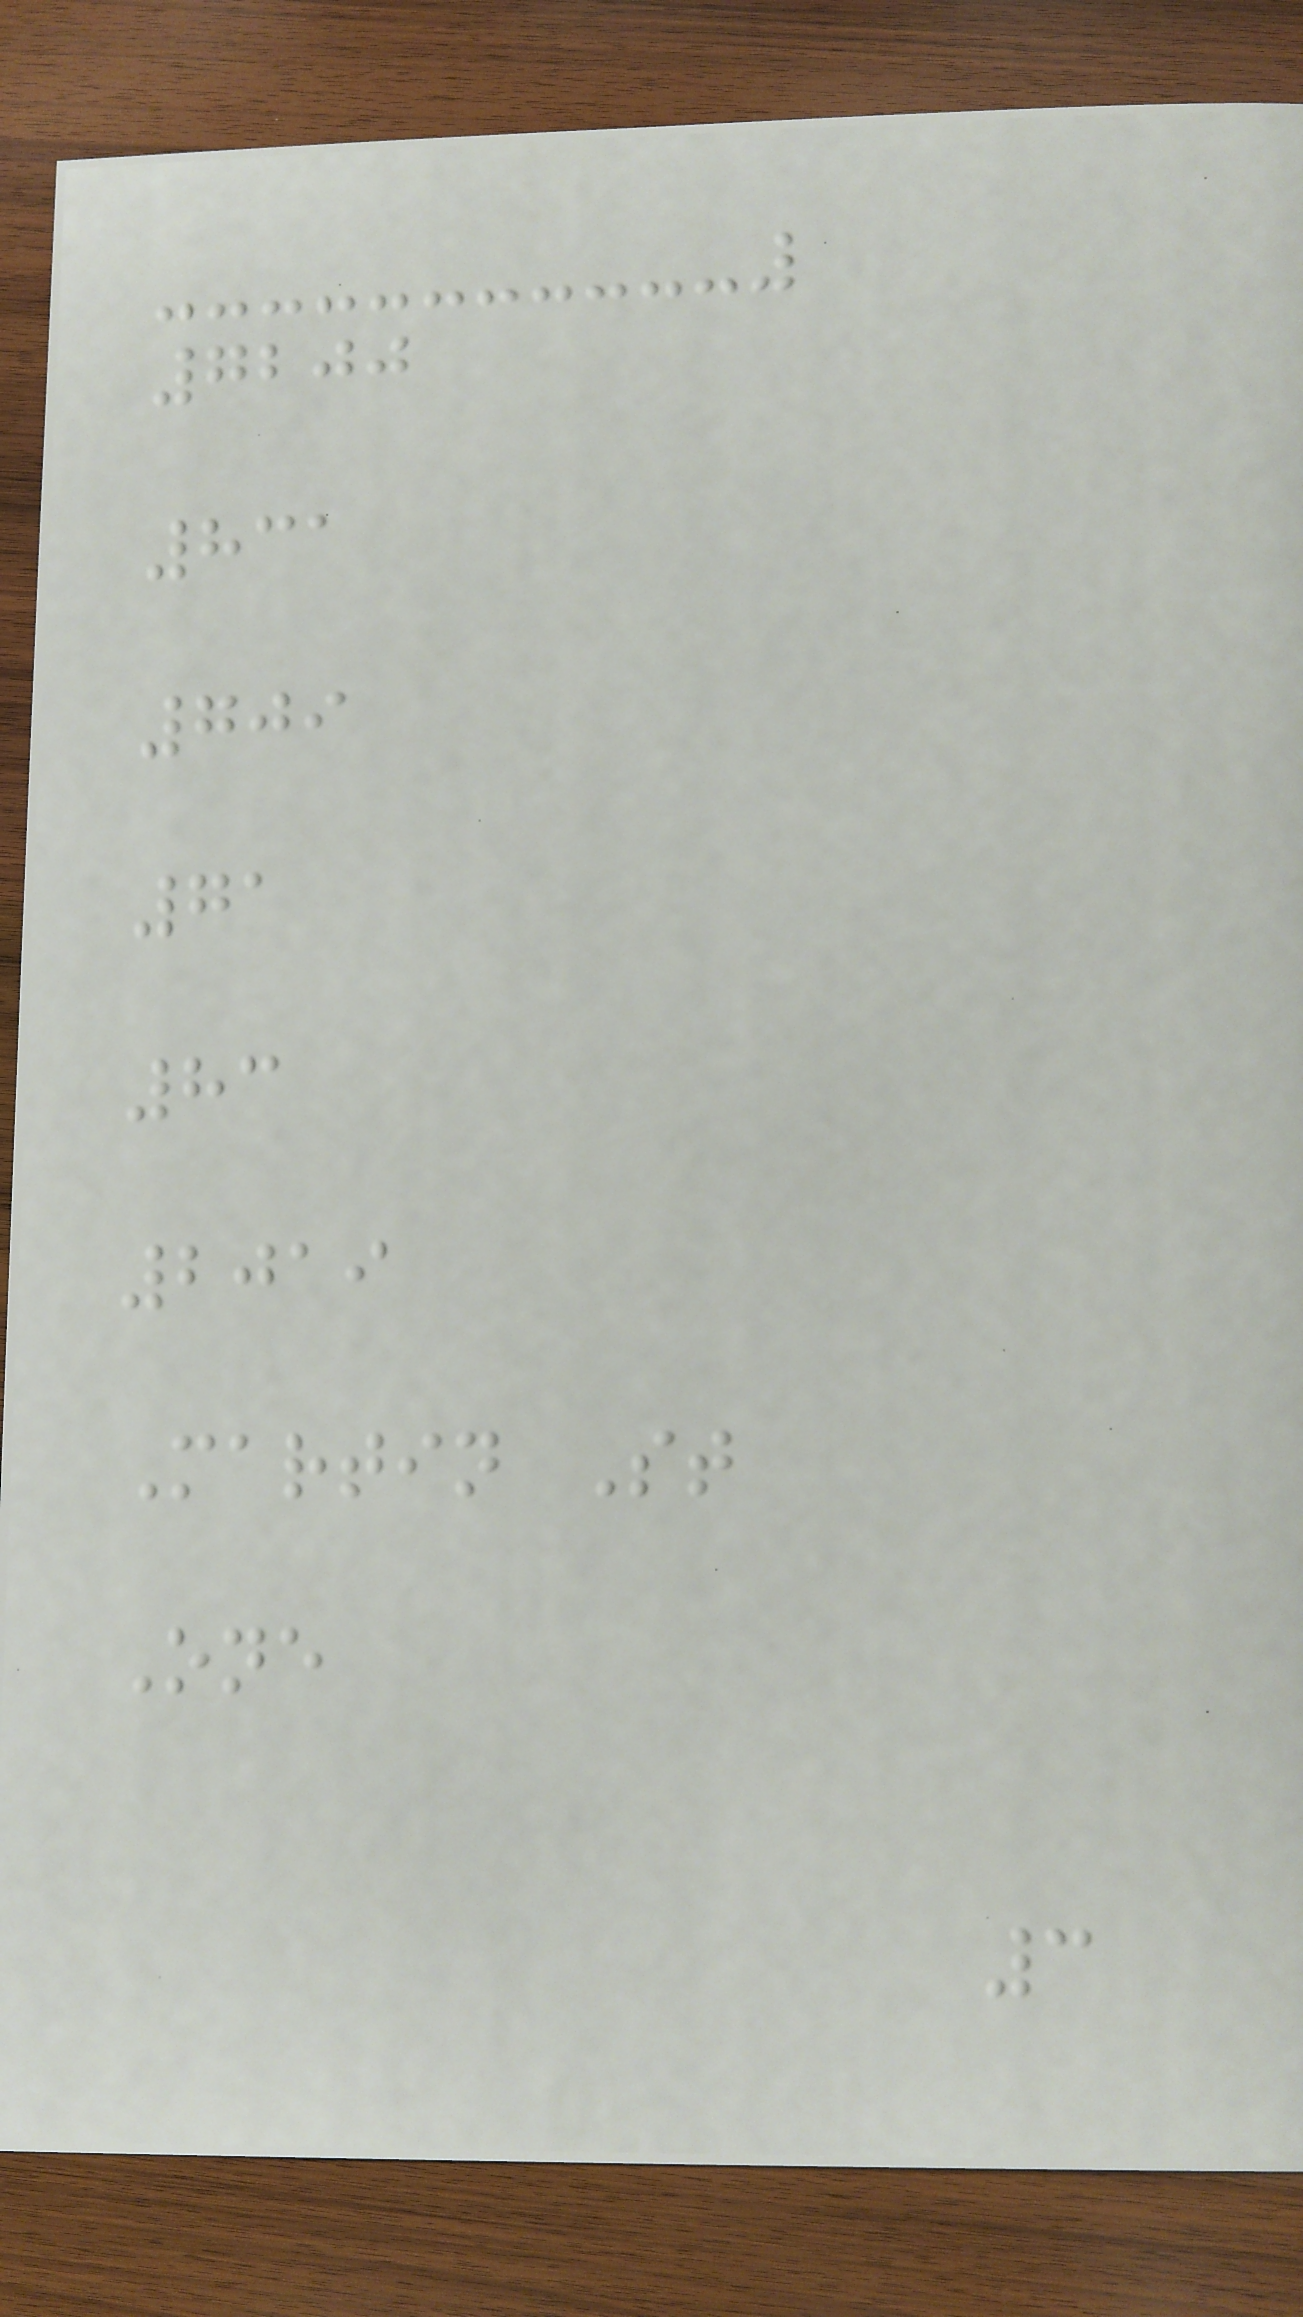7200
831
709
71
83
2019
Martin St
One
3
